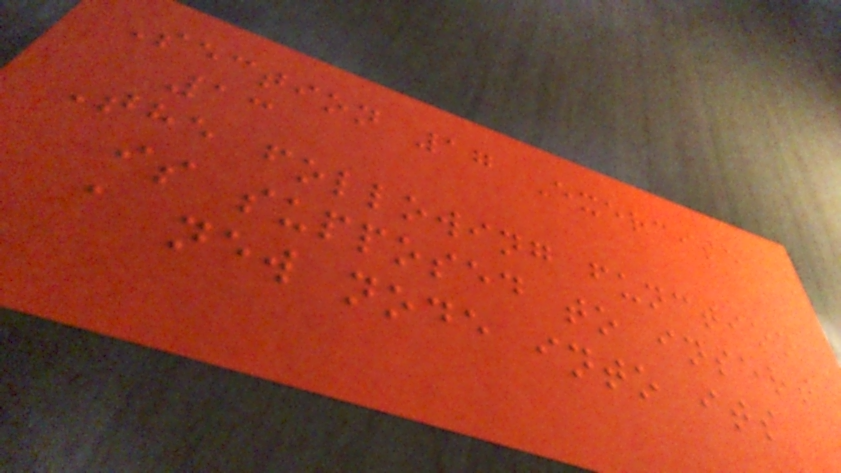Section 17 Exercise
13
The following function
is supposed to insert
a new node into its
